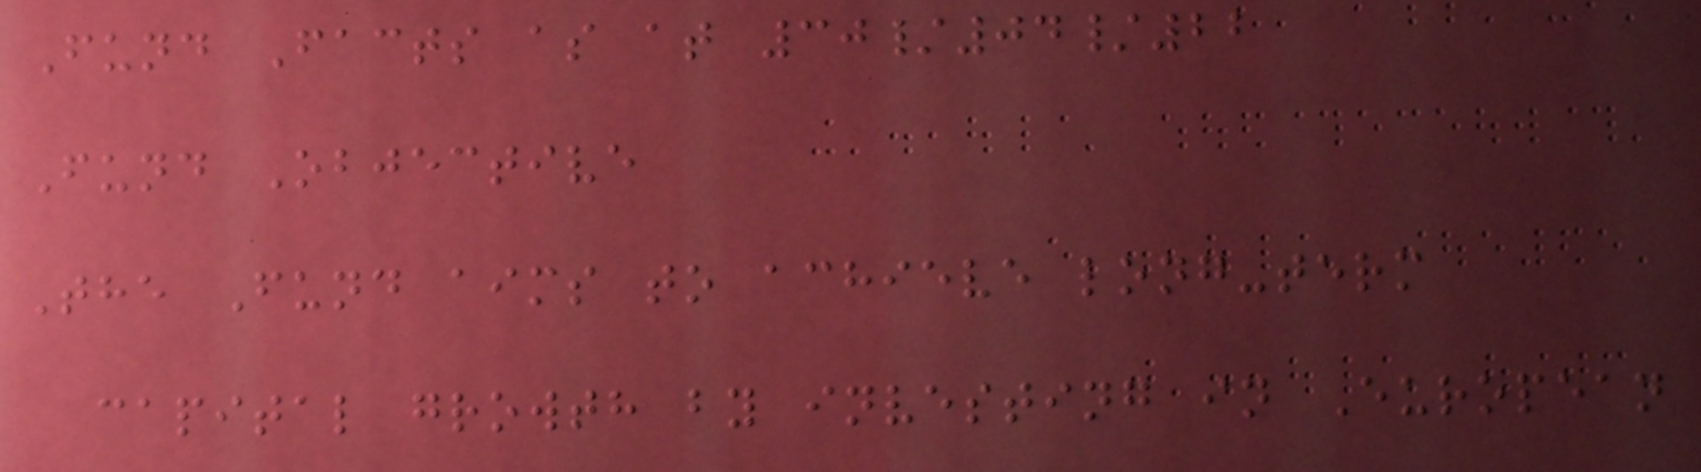Fund Facts as at 30/04/22
Fund Objective
The Fund aims to achieve long-term
capital growth by investing in European
